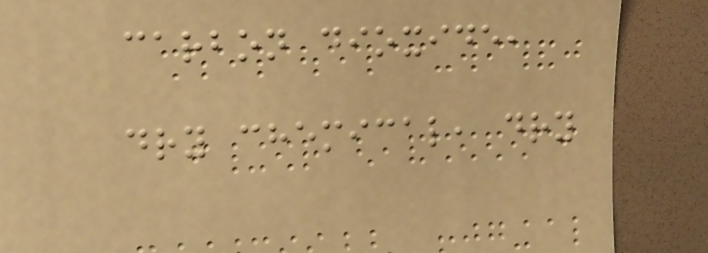carbon dioxide,
dry chemical, dry
